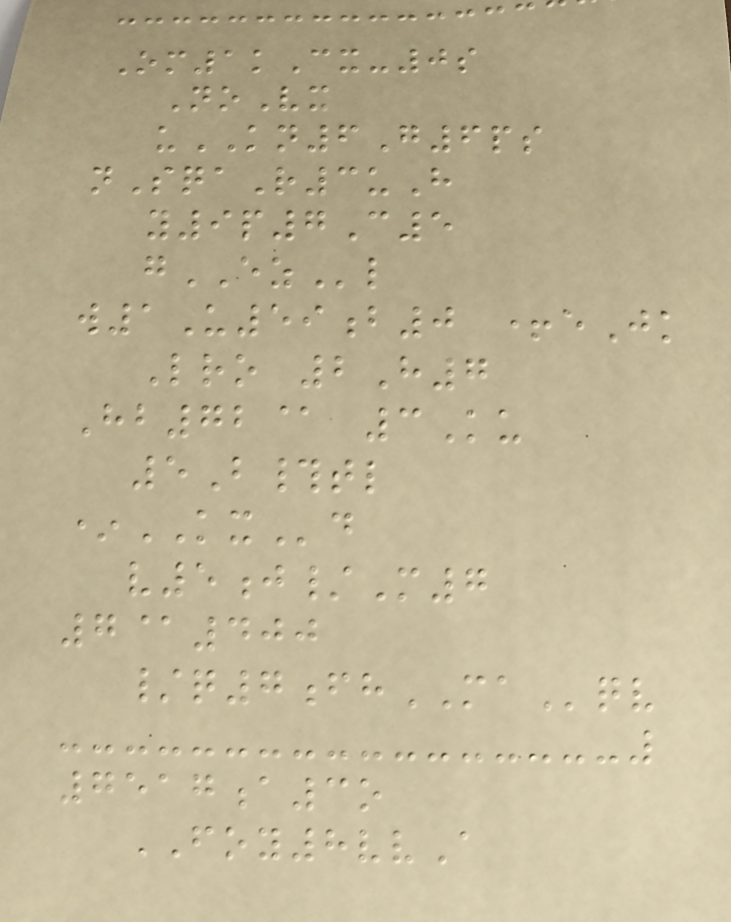Om1kCx-0s
NoVx
uKN6G6ps
nSqaR3uH
y9p7C5
gEZl
w1U59b0 +eJk
Lro 2H7
Hb72@ 3Ku
5B#tl
*KXd
v5j/M7
7@400
/q7fhMAqv
7517a3o
FOY8vvA
